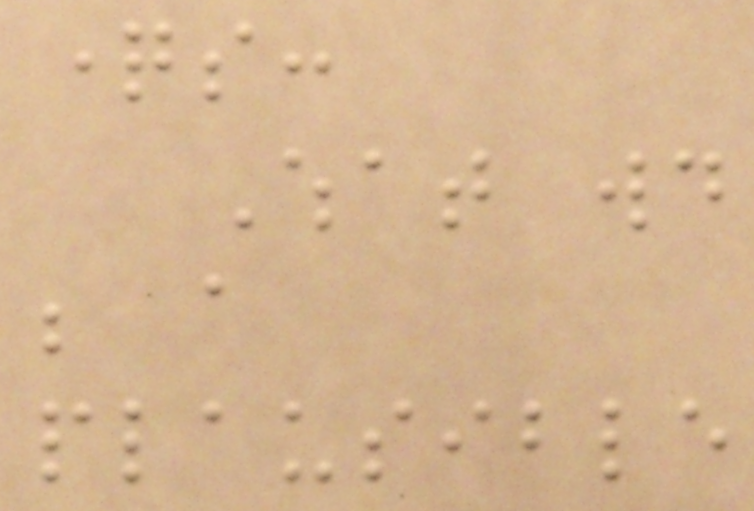questions:
What would
be a
plausible
